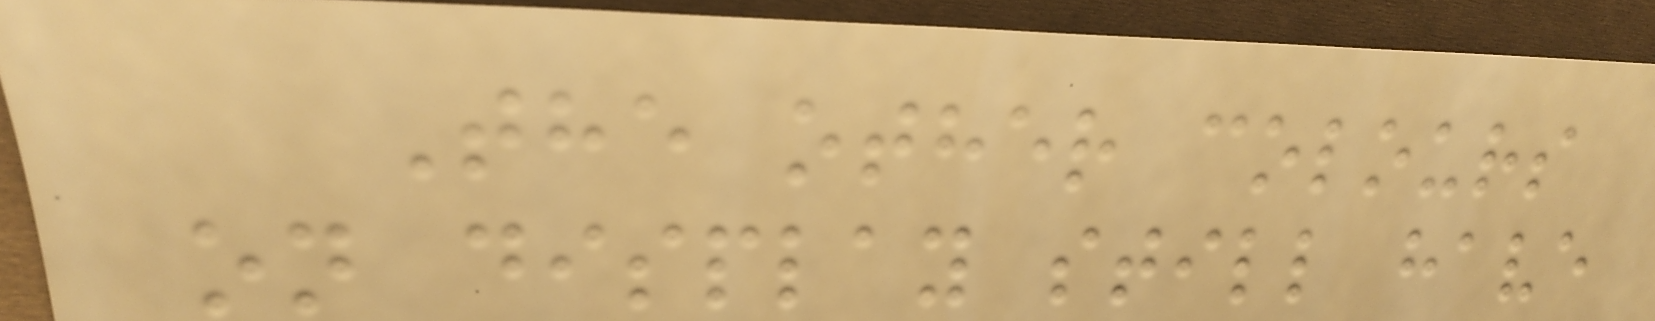The other colours
on display still have
